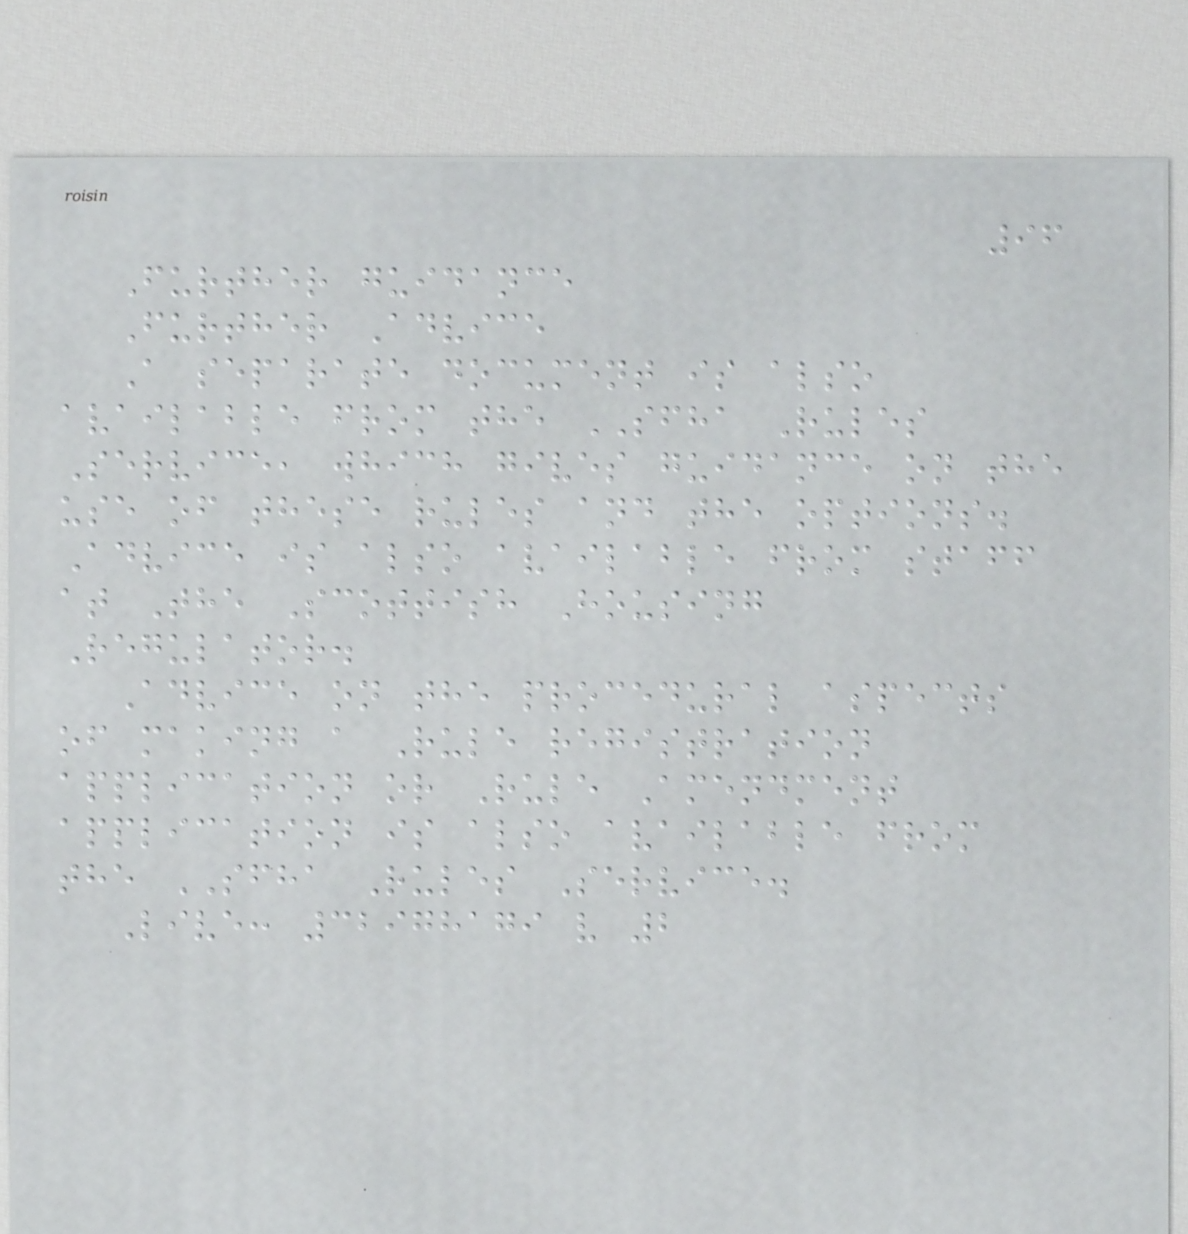96
Further guidance
Further Advice
A separate document is also
available from the SFHA Rules
Service, which gives guidance on the
use of these rules and the options.
Advice is also available from staff
at The Scottish Housing
Regulator.
Advice on the procedural aspects
of making a Rule registration
application or Rule Amendment
application is also available from
the SFHA Rules Service.
Live: 32978179 v 2
